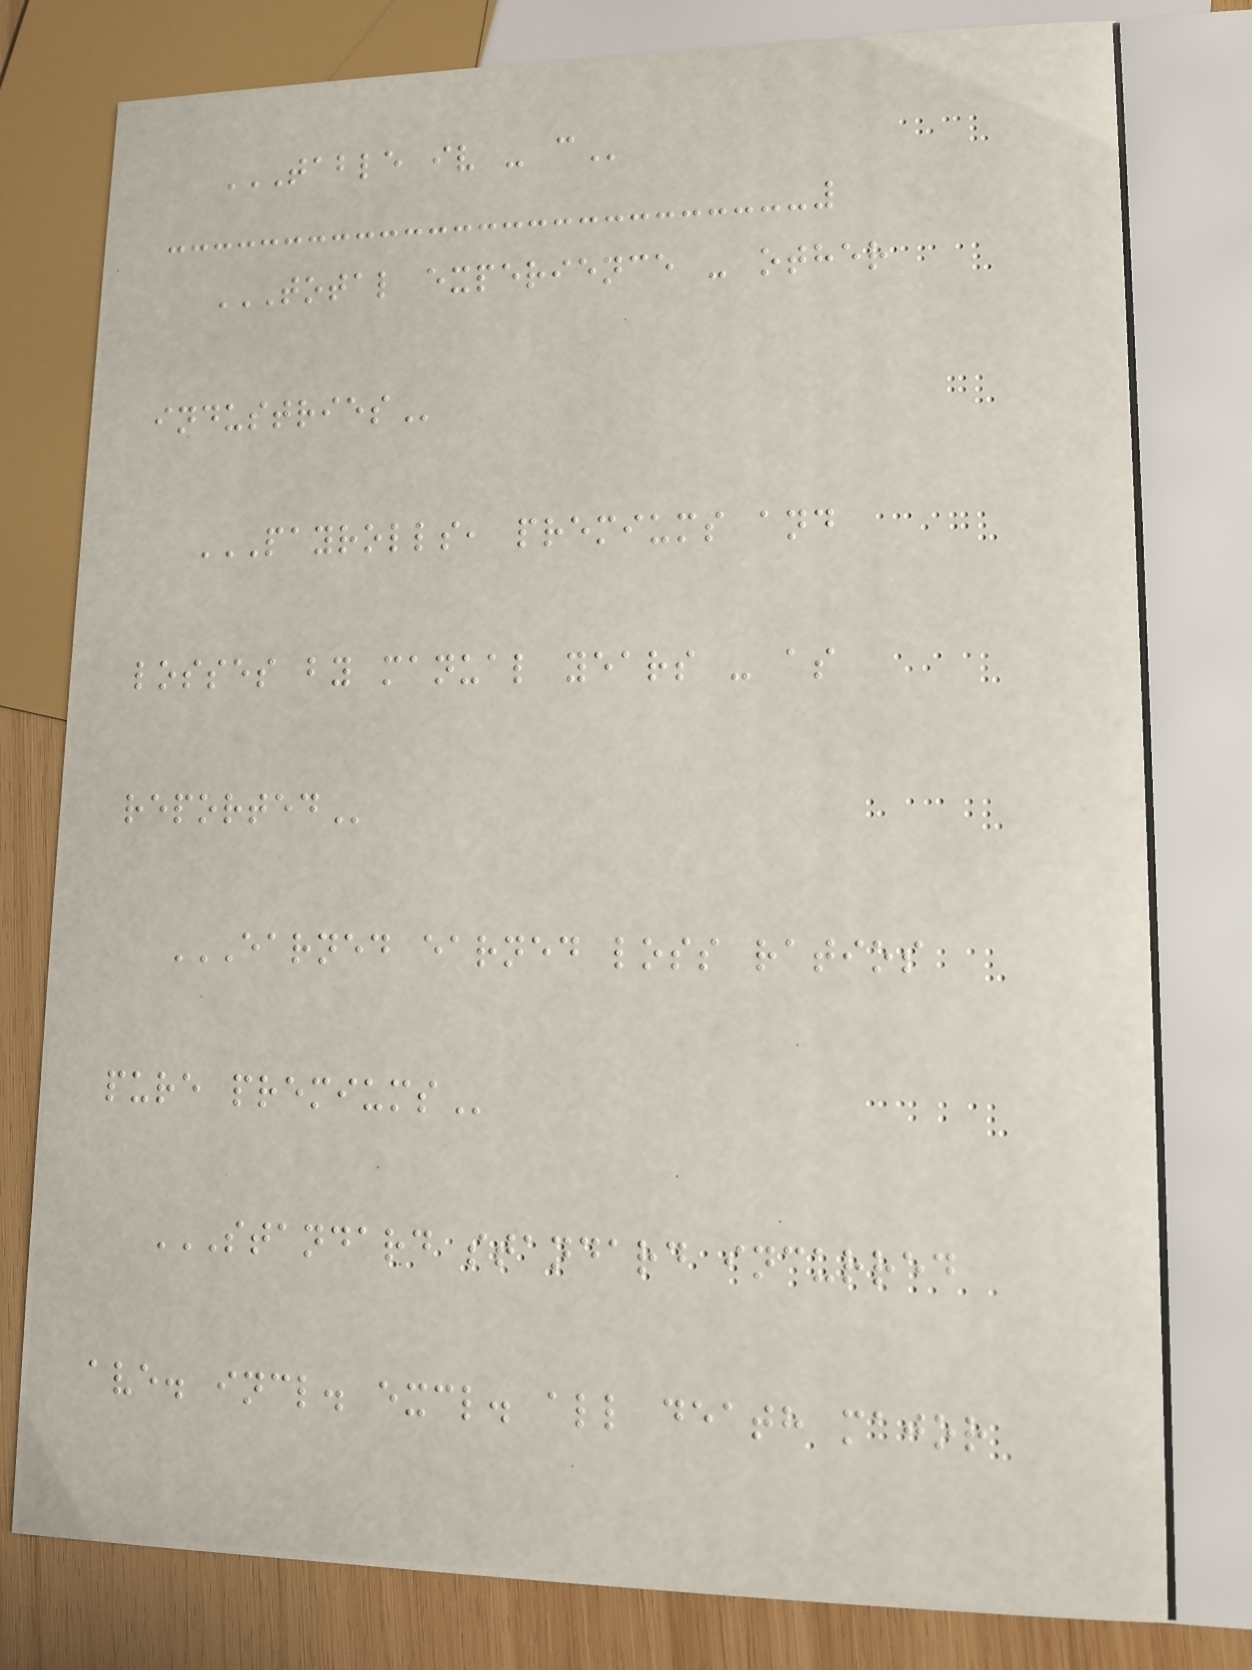TABLE IV - C
TOTAL EXPERIENCE - OTHER
INDUSTRIES
PAYROLLS, PREMIUMS AND
LOSSES BY MANUAL YEARS - AS
REPORTED
EARNED EARNED LOSS RATIOS
PURE PREMIUMS
STANDARD STANDARD INCURRED
AVE. INCL. EXCL. ALL DEATH MAJOR
